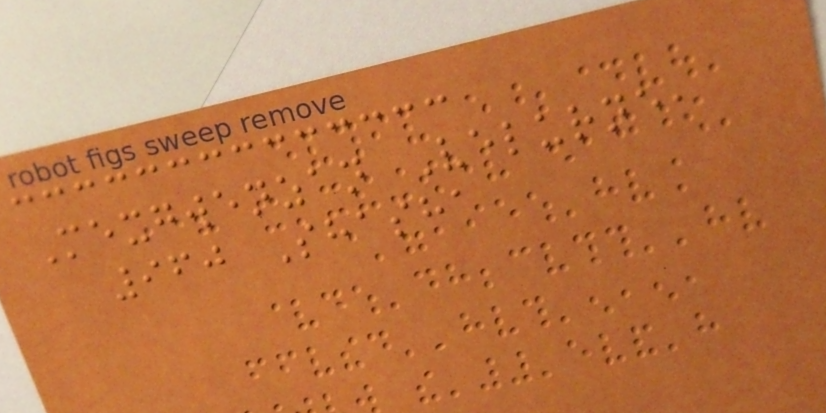Mexgwenzan Velurne,
960 Shasha
